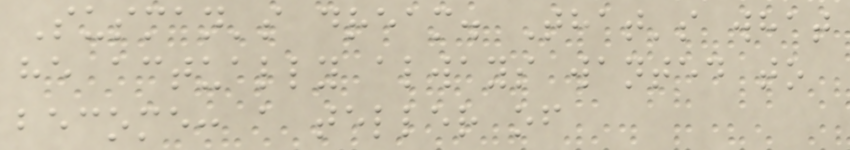Susman's dream. That's what
he actually always wanted to
become: a teller of
